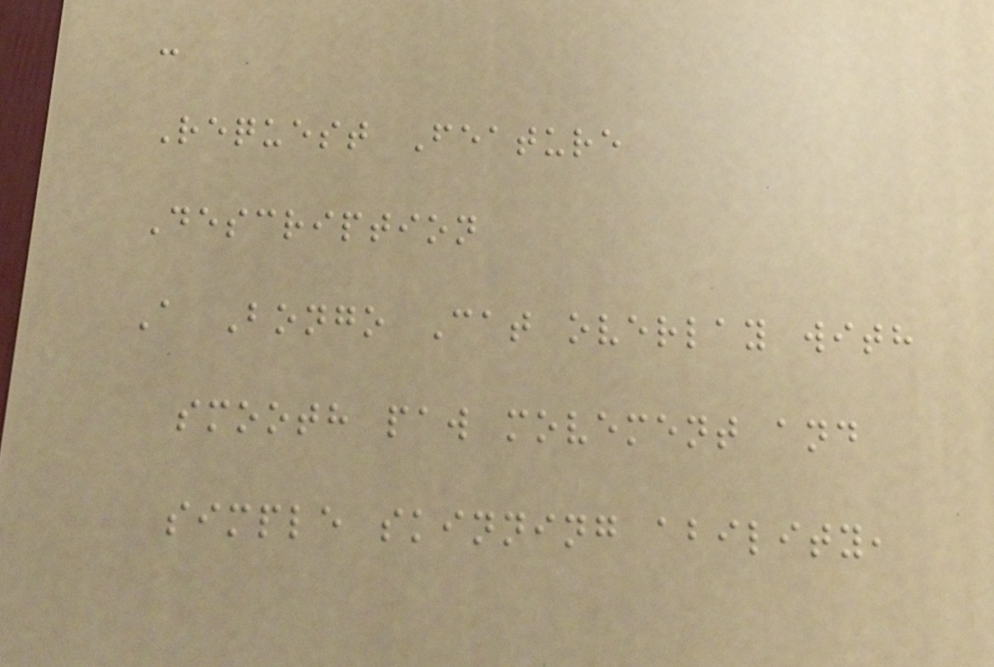-
Request Feature
Description
A Bongo Cat overlay with
smooth paw movement and
simple skinning ability,
